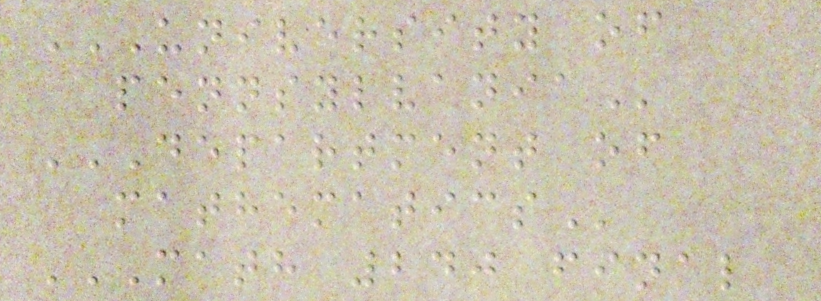UNIVERSITY OF
PENNSYLVANIA
DEPARTMENT OF
MATHEMATICS
MATH 240 FINAL
